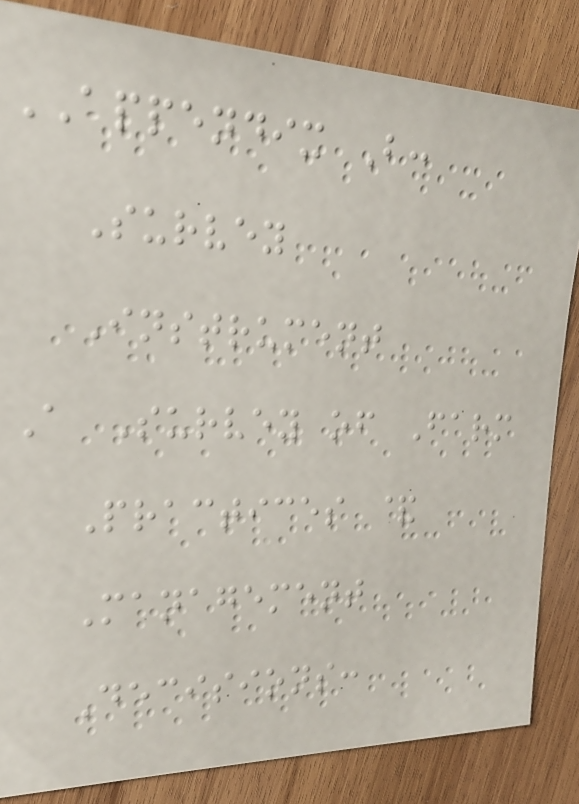APPENDIX B:
Survey
Instrument
A Survey of Farm
Practices &
Management
Decisions:
